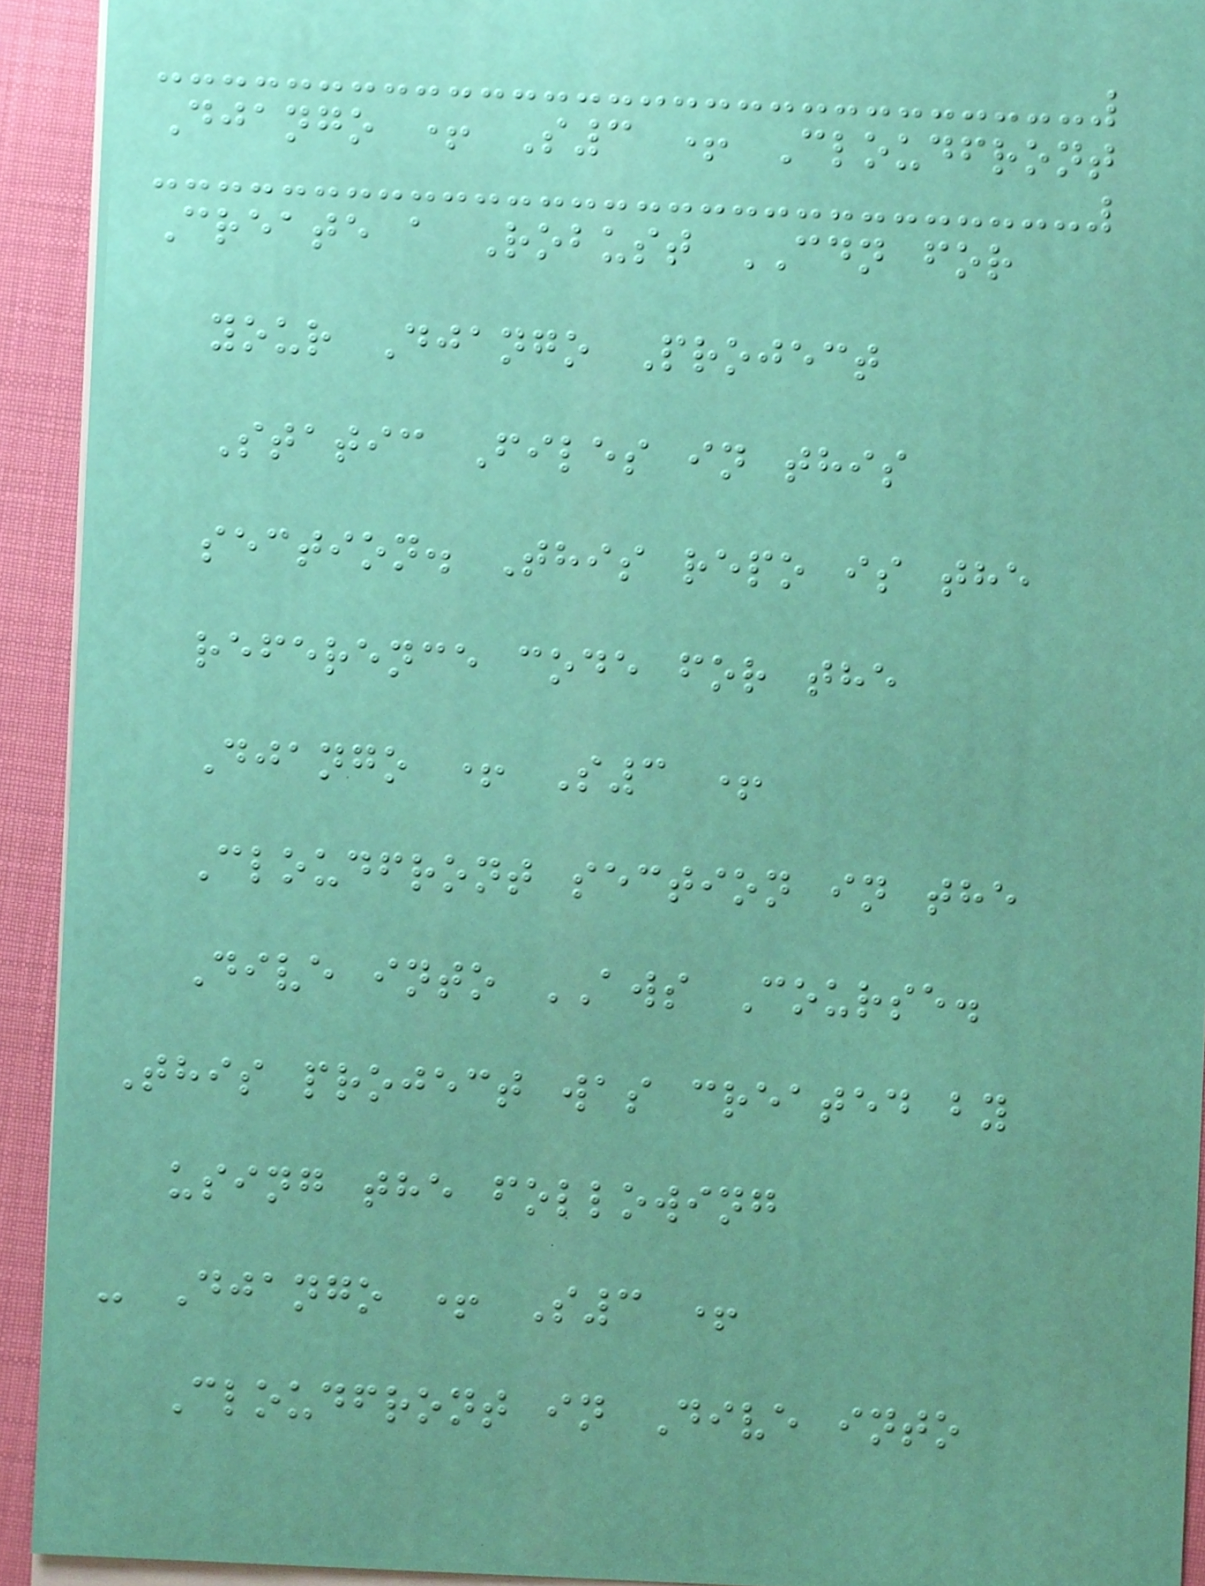Django + S3 + Cloudfront
Create a Robust CDN for
your Django Project
Static Files in this
section. This repo is the
reference code for the
Django + S3 +
Cloudfront section in the
Dive into AWS Course.
This project was created by
using the following
- Django + S3 +
Cloudfront in Dive into
